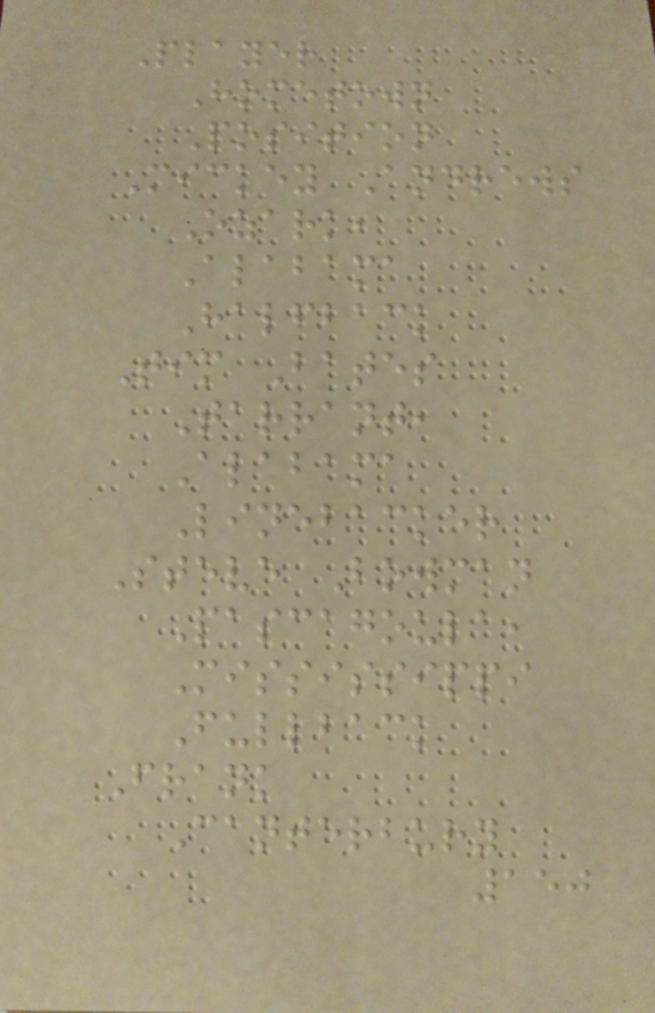Player
Hometown
Position
Mickey Andrews
Ozark,
Alabama
Halfback
Tim Bates
Tarrant,
Alabama
Linebacker
Steve Bowman
Pascagoula,
Mississippi
Fullback
Frank
Canterbury
150
